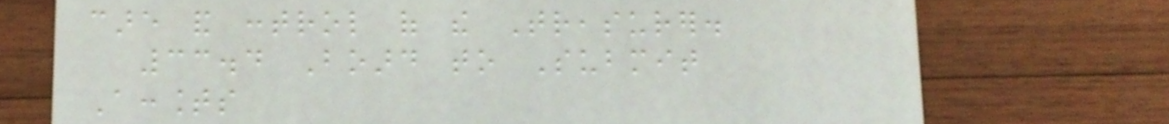care and control of the Treasurer.
33.4 Board to Submit
Accounts
